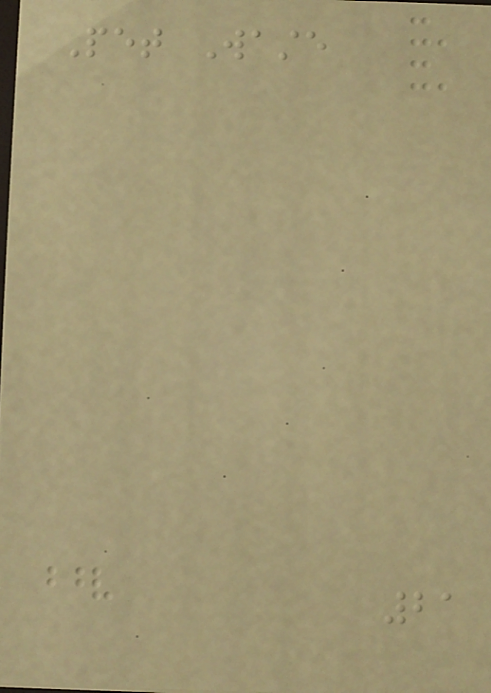Pet Waste
21
